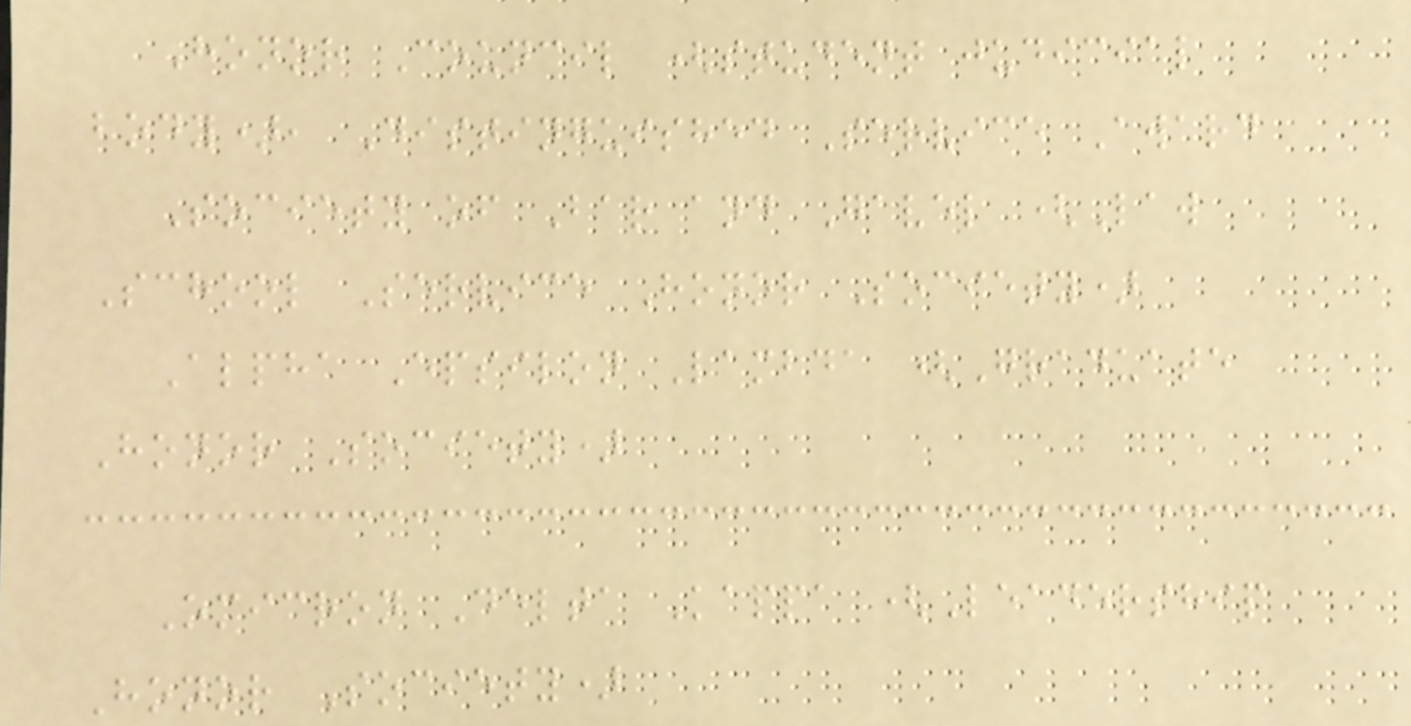Honor Council (student judicial
body), Distinguished Service Award
Society of Bar and Gavel (Law
School Service Honor Society)
Alpha Epsilon Lambda (Graduate
Honor Society)
Omicron Delta Kappa (Leadership
Honor Society)
